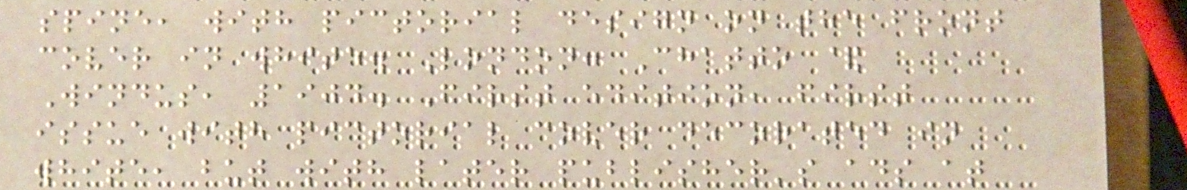spine, with pictorial design on the front
cover in white. London: Chatto &
Windus, 1904. First edition, first
issue with pictorial cover decorated in
white, but with later publisher's ads at
